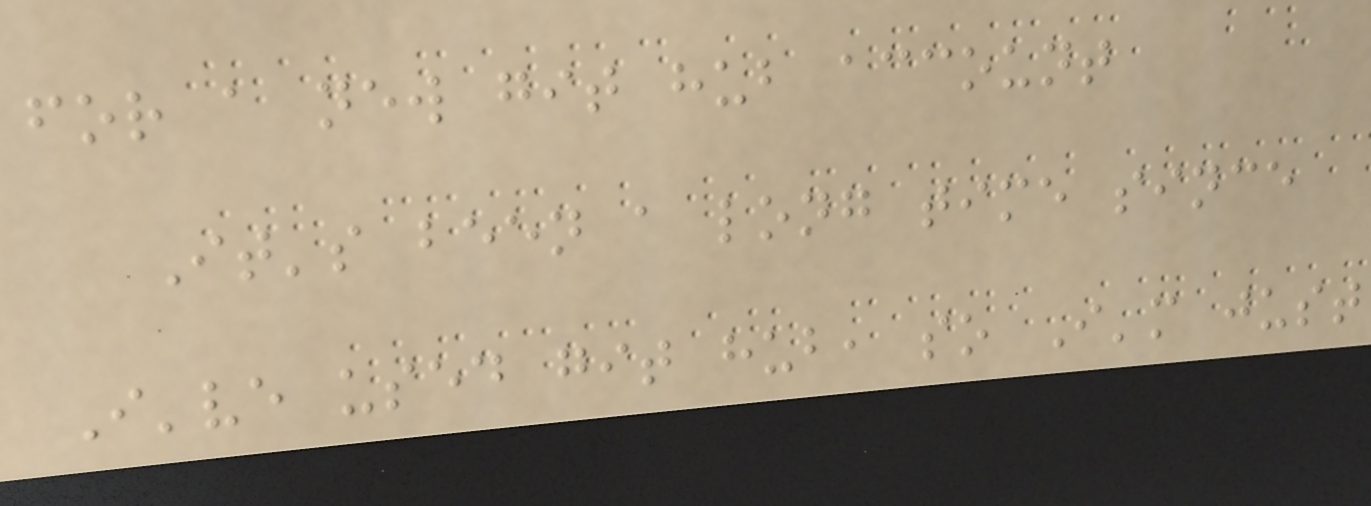for a new git hub account
It's been a long time since
I've used git hub, so I'm just
